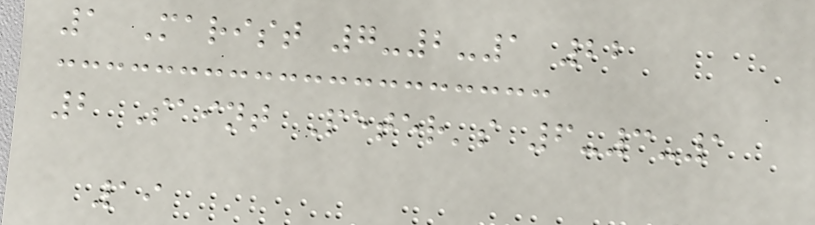1 Marist 7-2-1 22
2 Saint Peter's 6-3-1
19
